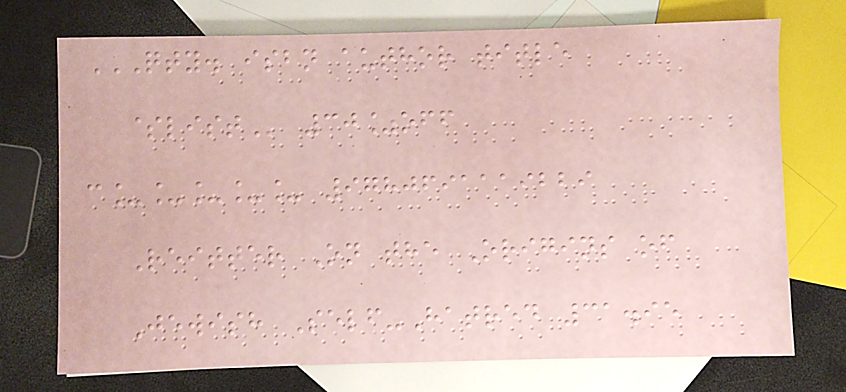QTY. ISBN AUTHOR TITLE
$LIST 30%off
c_____ 9780691119229
Reitter On the Origins of
Jewish Self-Hatred 31.95
